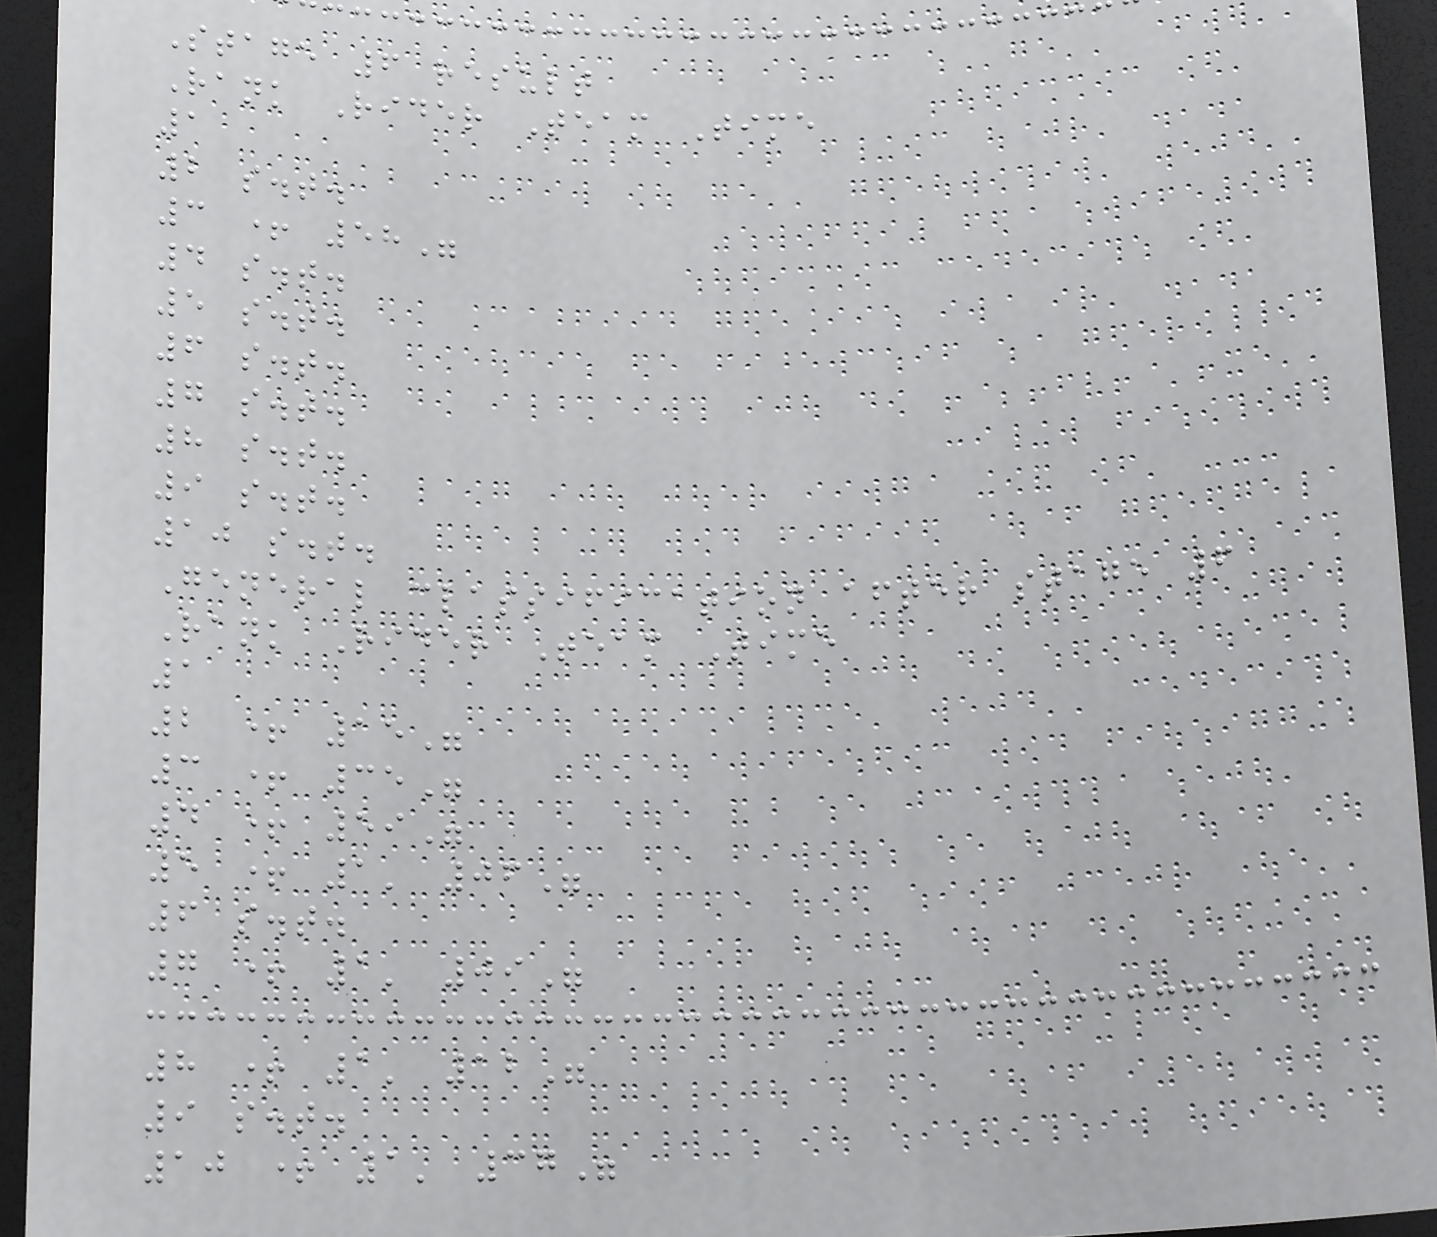Stage 6 result
Rank Rider Team Time
1
2 s.t.
3 + 58"
4 s.t.
5 s.t.
6 s.t.
7 s.t.
8 s.t.
9 s.t.
10 s.t.
General classification after stage 6
Rank Rider Team Time
1
2 + 15"
3 + 35"
4 + 59"
5 + 1' 06"
6 s.t.
7 + 1' 09"
8 + 1' 12"
9 s.t.
10 + 1' 37"
